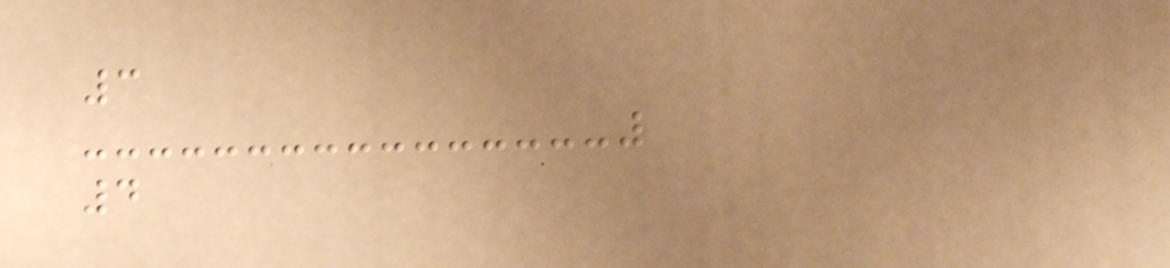3
4
